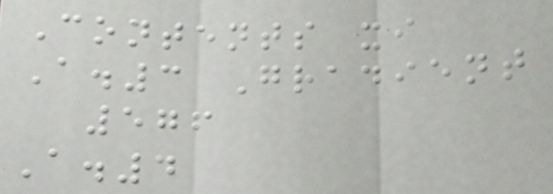Contents xi
A.3 Gradient
576
A.4
